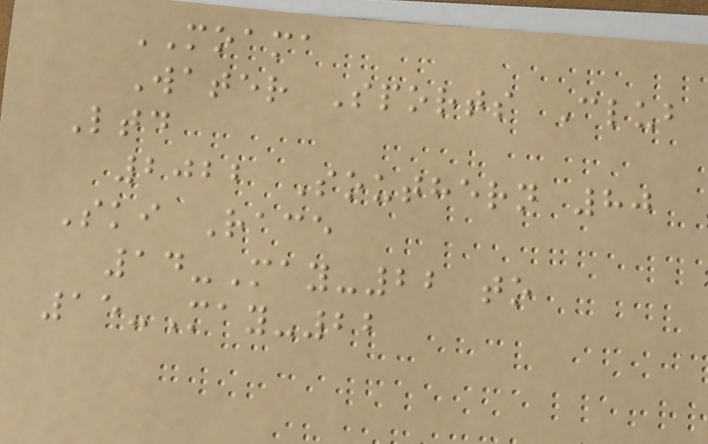MOAMA
Water Sports Club
Ltd
2022 Southern 80
Ski Race
14-May-22 to
15-May-22
